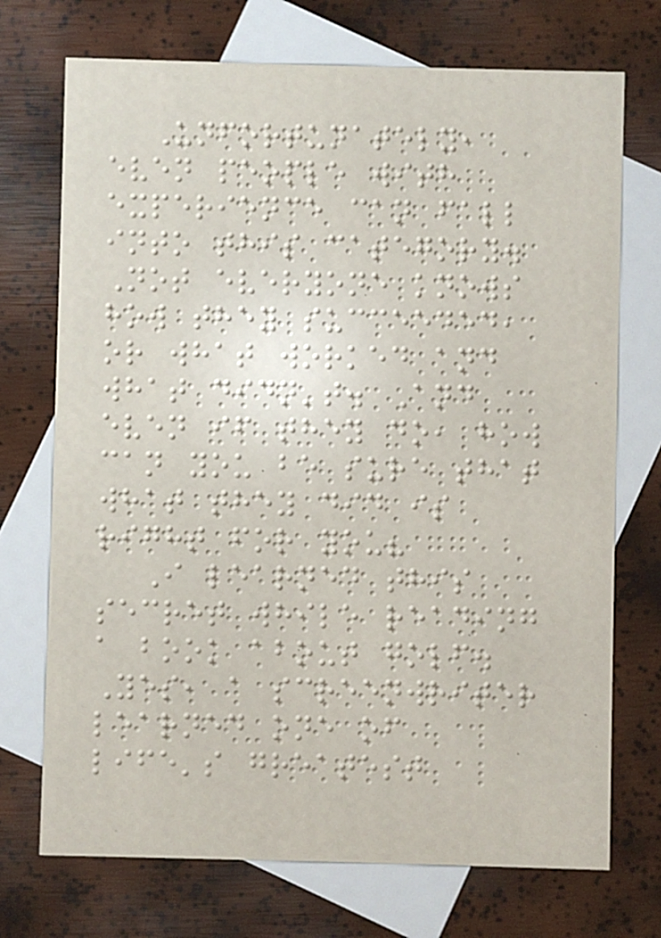Unfortunately,
even people with
experience can fall
into this category.
Not everyone knows
how they succeeded,
or what worked and
what didn't. And
even if they do, how
can you be sure that
what they did is
right for you?
I learned this
secret while reading
a book about golf.
Yes, a screenwriter
learned one of
life's greatest
